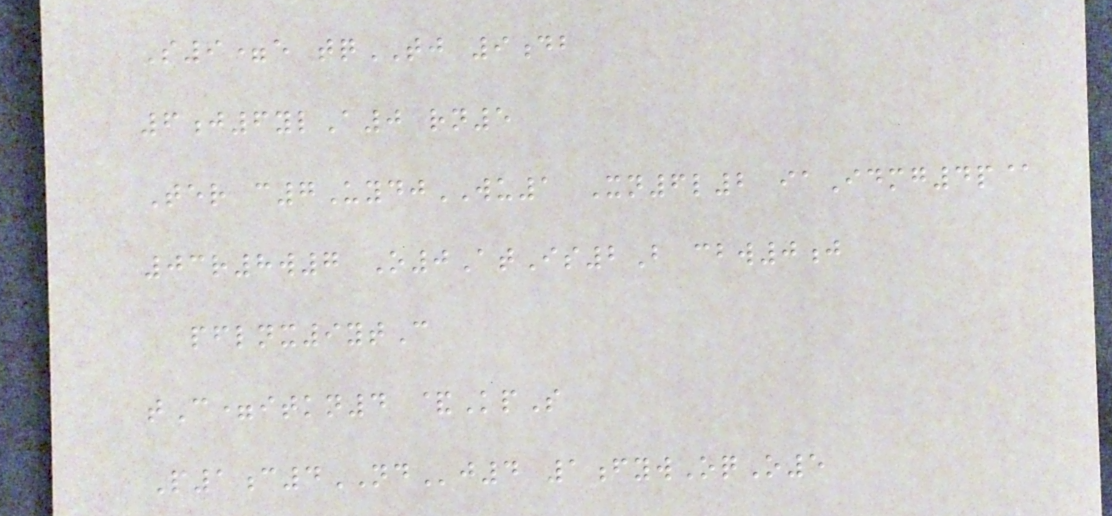S9=e tqTJ 9db
6j6ylA0 rn5
Ter c7UydjWU1 Xn6l2 iaIdmg4p@
03r8w7 O0AtIs2B cbw0j
pflnx9ytC
tC=itkn4 &KpS
P1c4NDj4 1fywOqO5
